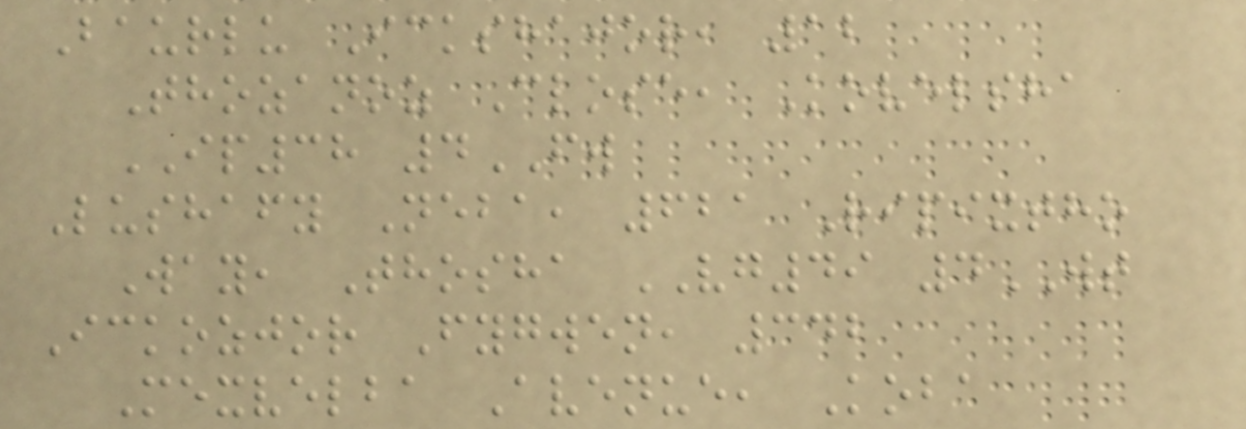Baurlu Ickshajor, 12
Thozanoz Close, Kovelsha
IP38 4FW
Lushafy Neba, 621 Ripixtho
Way, Thosha VG49 4WT
Ickozjor Fygwen, 342
Mexvelba Avenue, Koba
